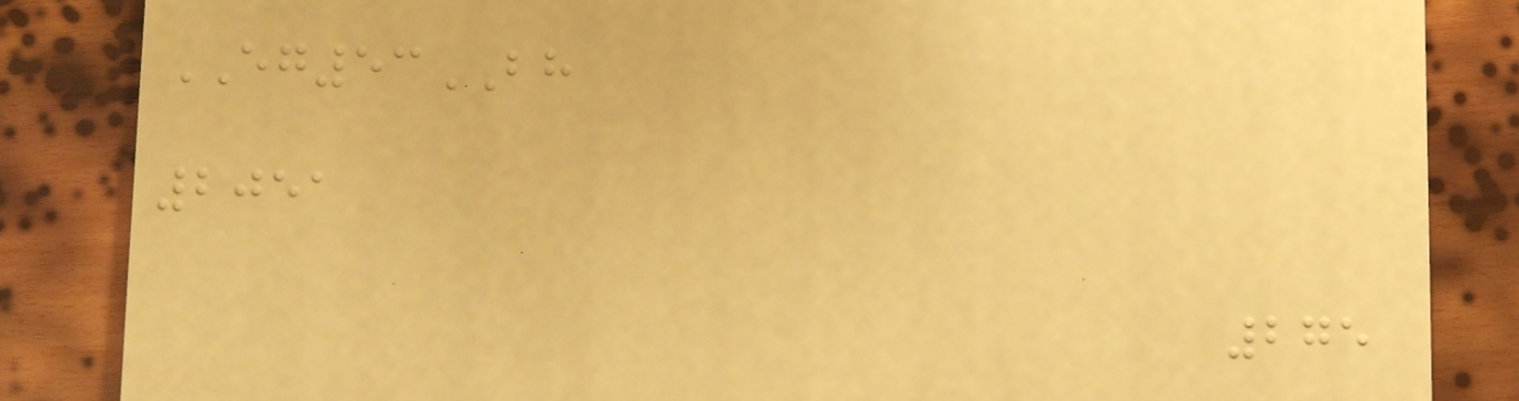EG53BH
2051
275
